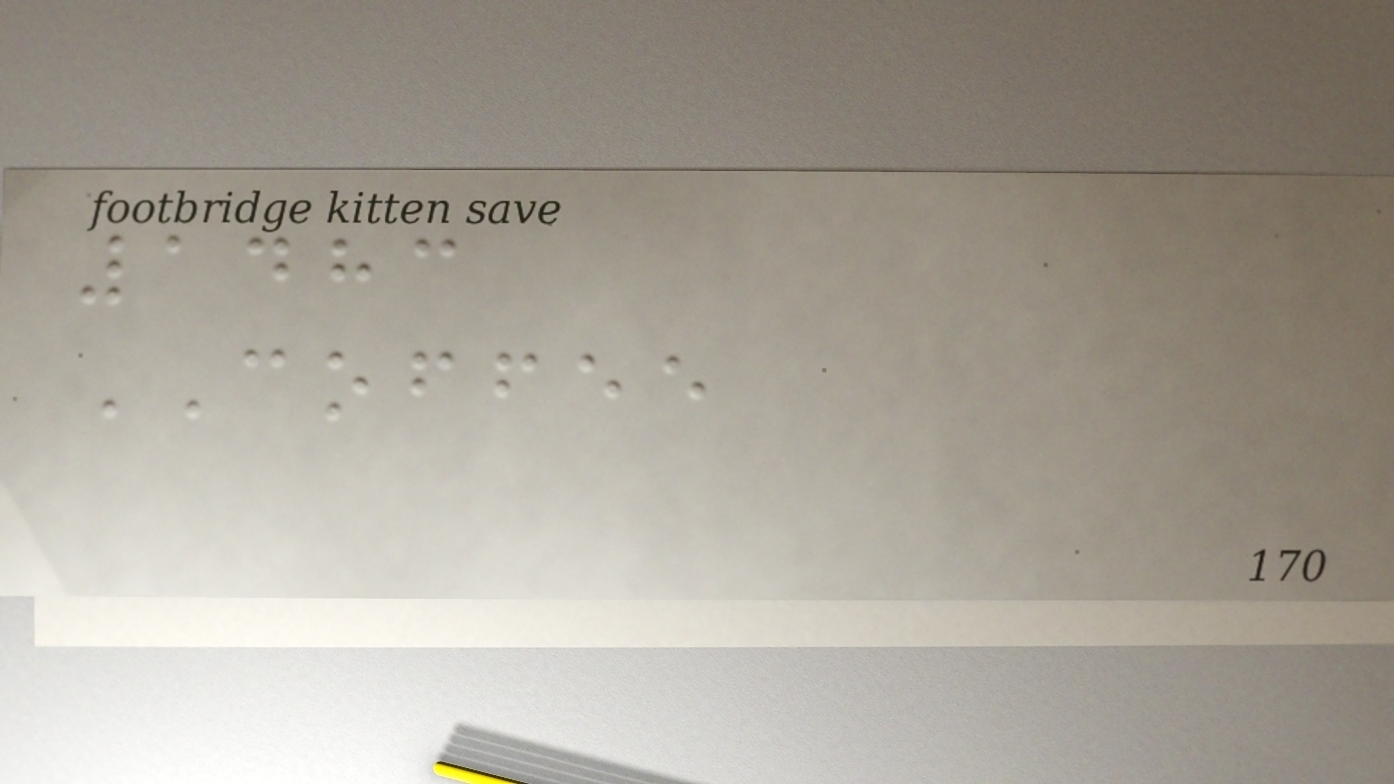1483
COFFEE
